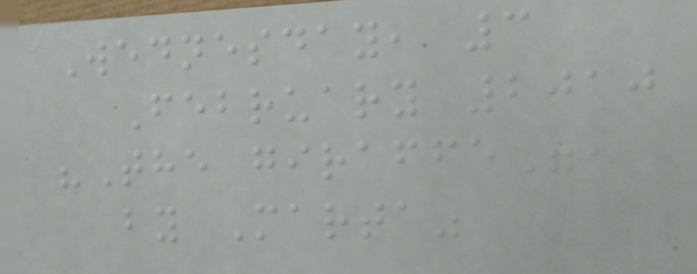Wednesday, 3
February 2010
"The giraffe",
by Marta"
